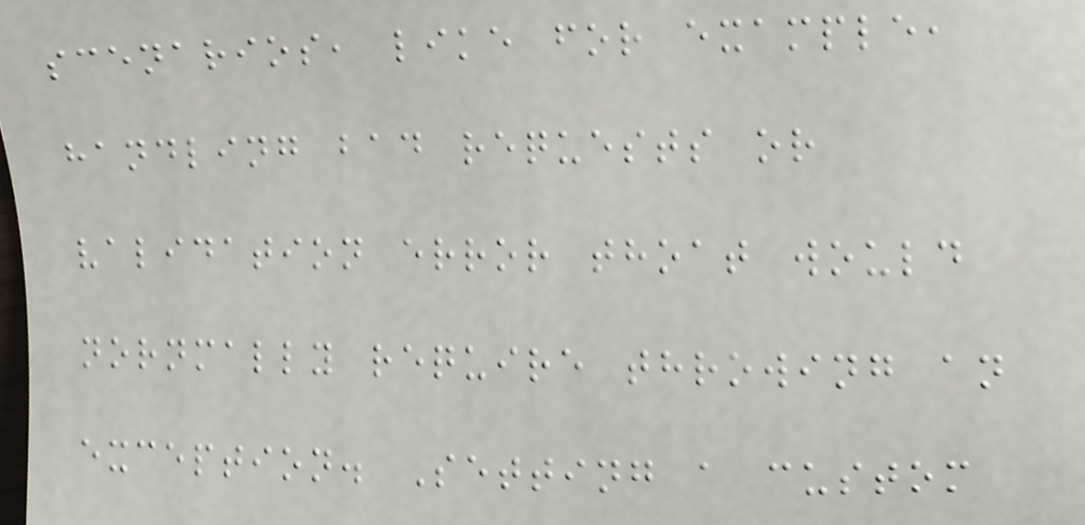scenarios, like for example,
handling bad requests or
validation error thoat would
nornmally require throwing an
exception. Setting a custom
